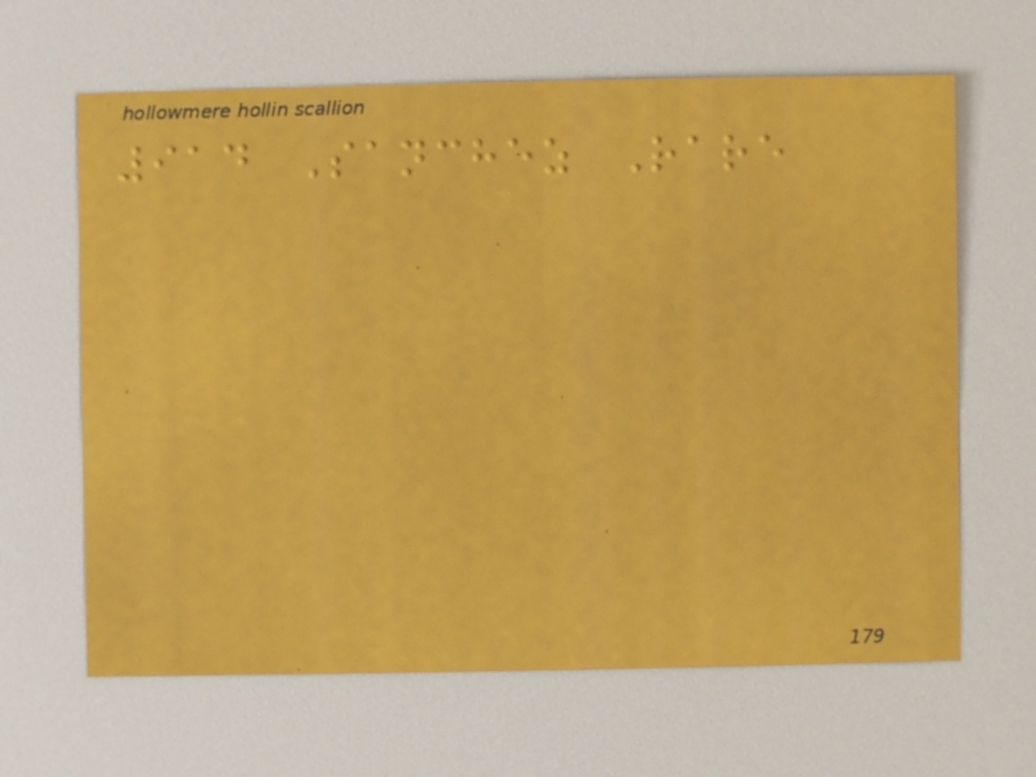914 Sanchez Rare
